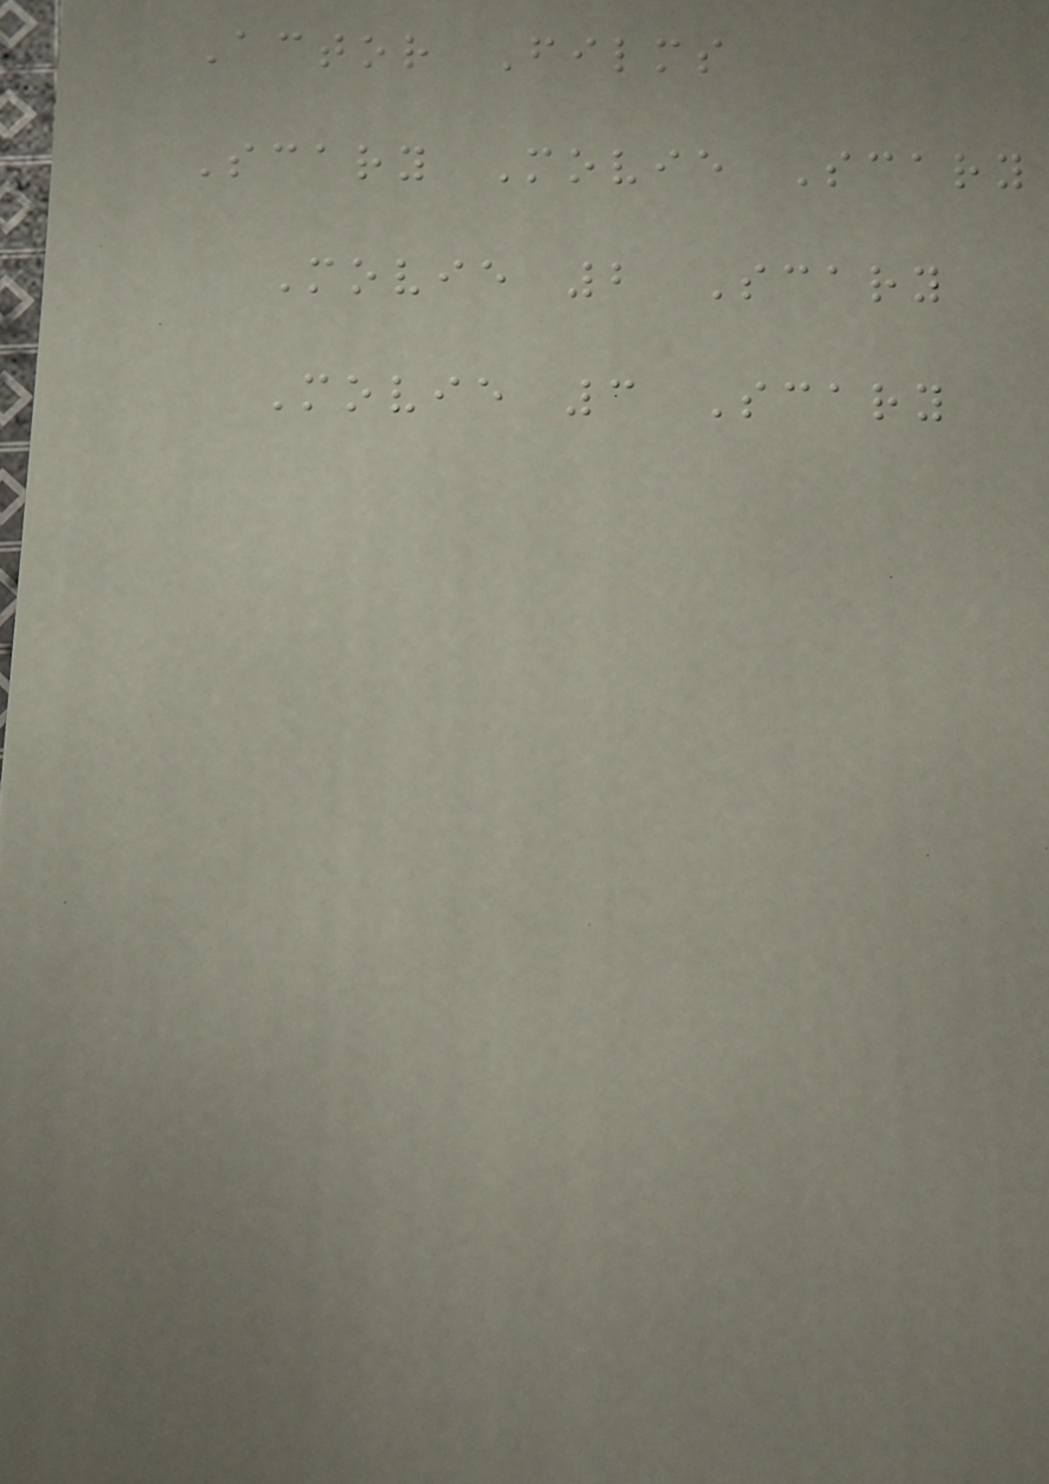Actor Films
Scary Movie Scary
Movie 2 Scary
Movie 3 Scary
